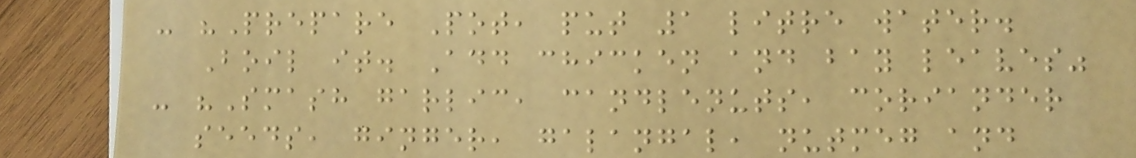- "Prepare Pot, put 1 litre water.
Boil it. Add chicken and bay leaves"
- "Smash garlic, candlenuts, coriander
seeds, ginger, galangal, nutmeg and
